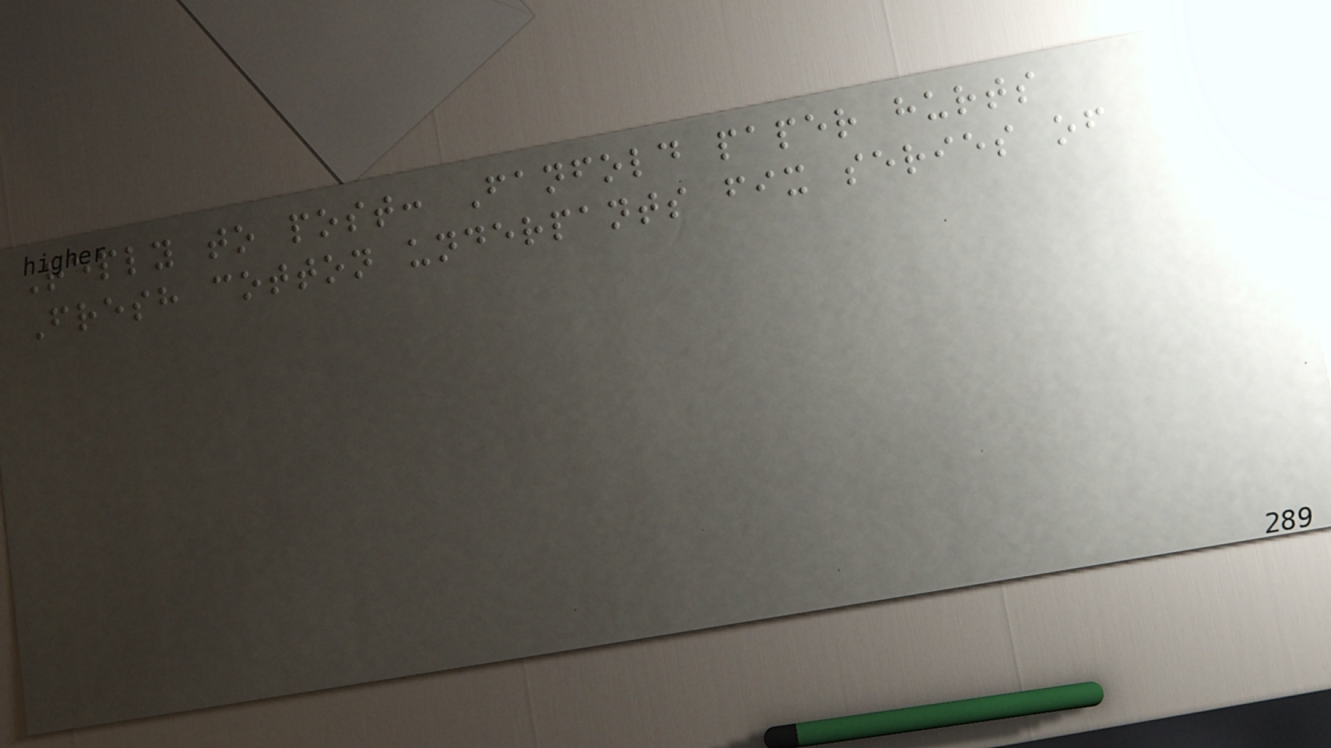Reply to post: Fanfold paper hurts
Fresh cotton underpants fix series of
